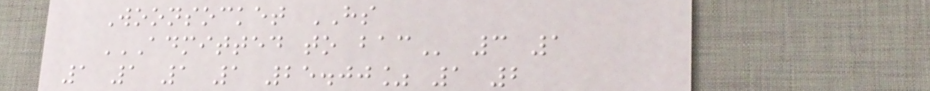Woonsocket HS
ADMITTED TO BAC 3 1
1 1 1 1 25.00% 1 2
